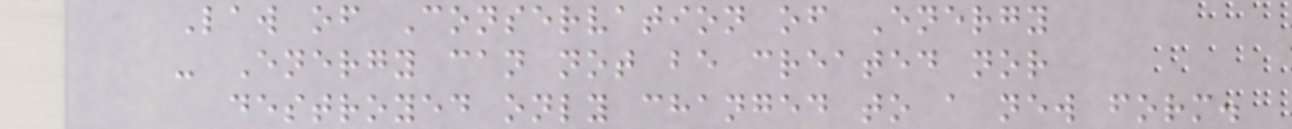Law of Conservation of Energy
- Energy can not be created nor
destroyed only changed to a new form.
